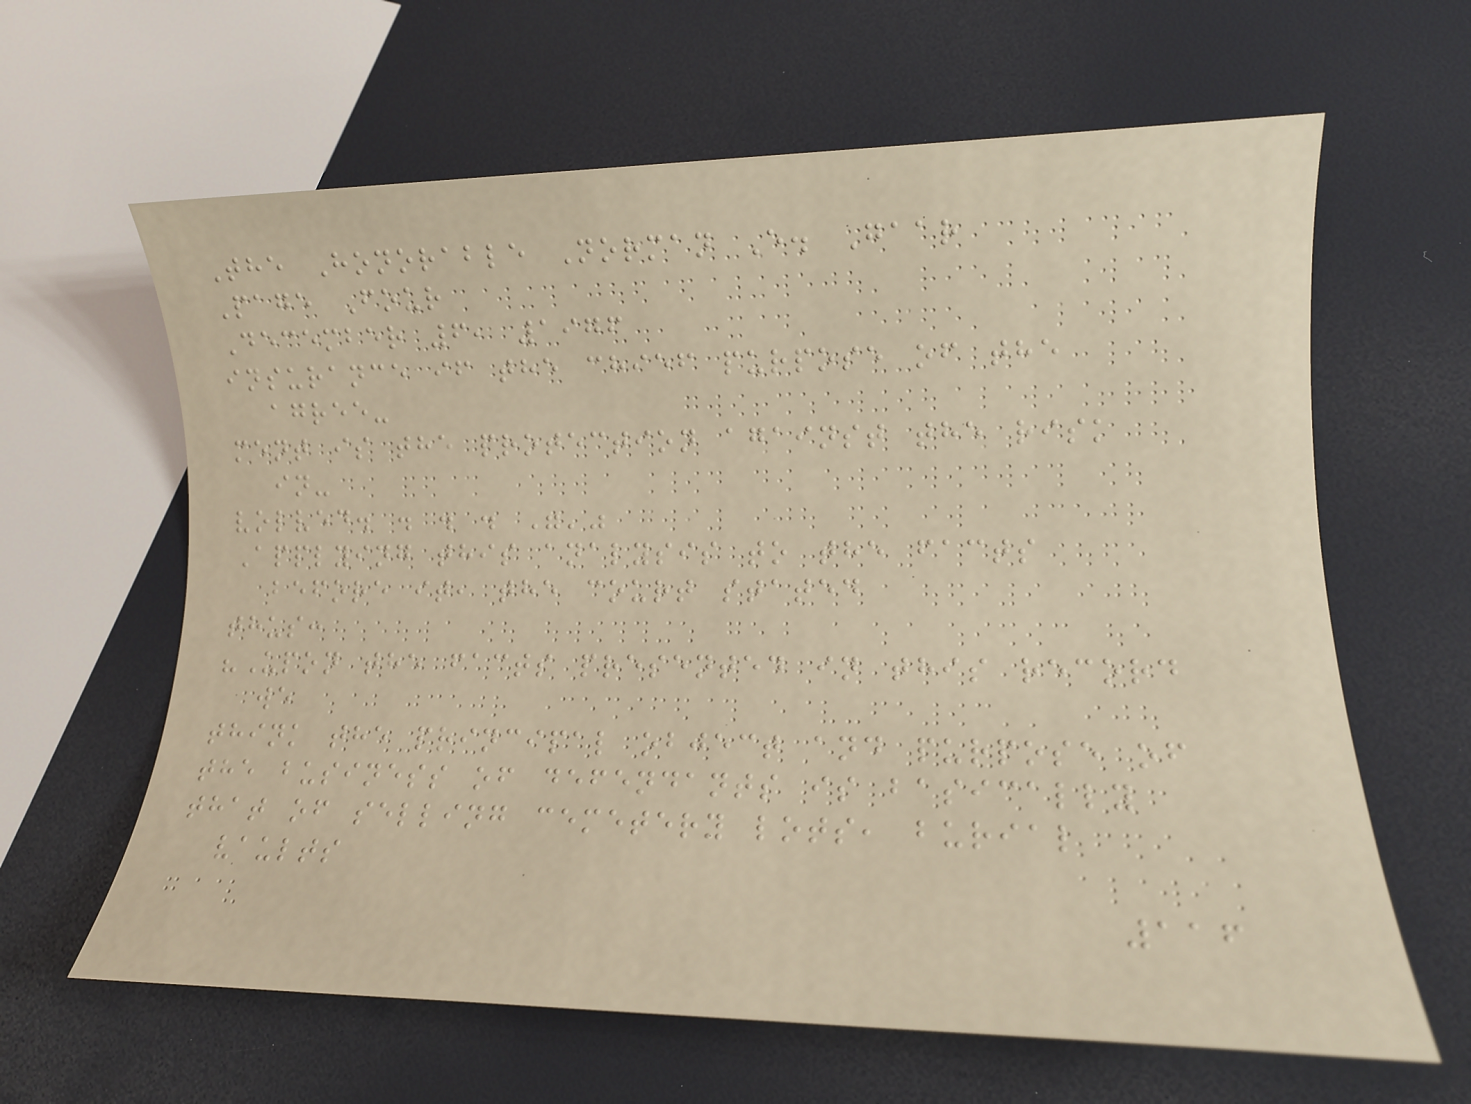The Honorable Norman E. Gaar
Page Four
December 6, 1976
insurance if the chief purpose of the
agree-
ment is the protection against the risk
in-
volved. . . . "'"
Applying this analysis to the facts
before it, the court stated
thus:
"Upon the facts presented in this record
we
think the principal object and purpose of
the business of defendants is basically
that of selling cemetery lots, burial
vaults
116
